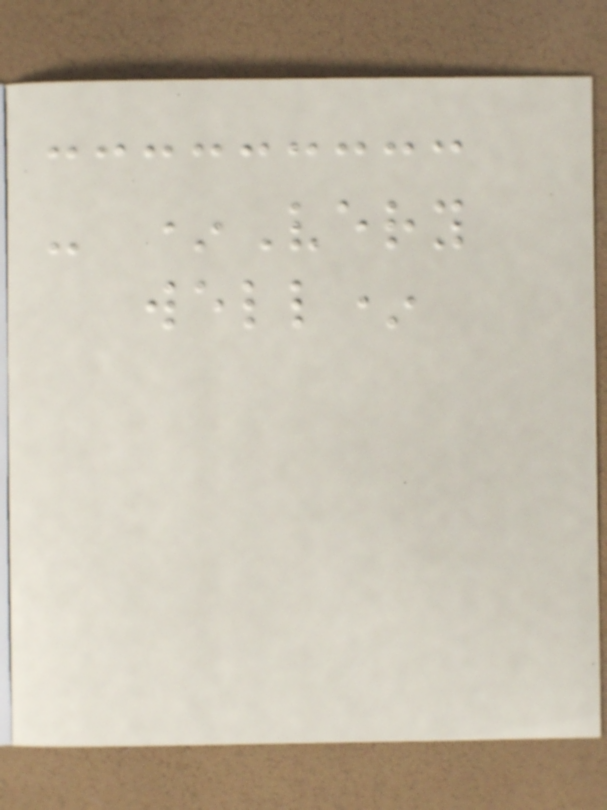- *Very
well*
